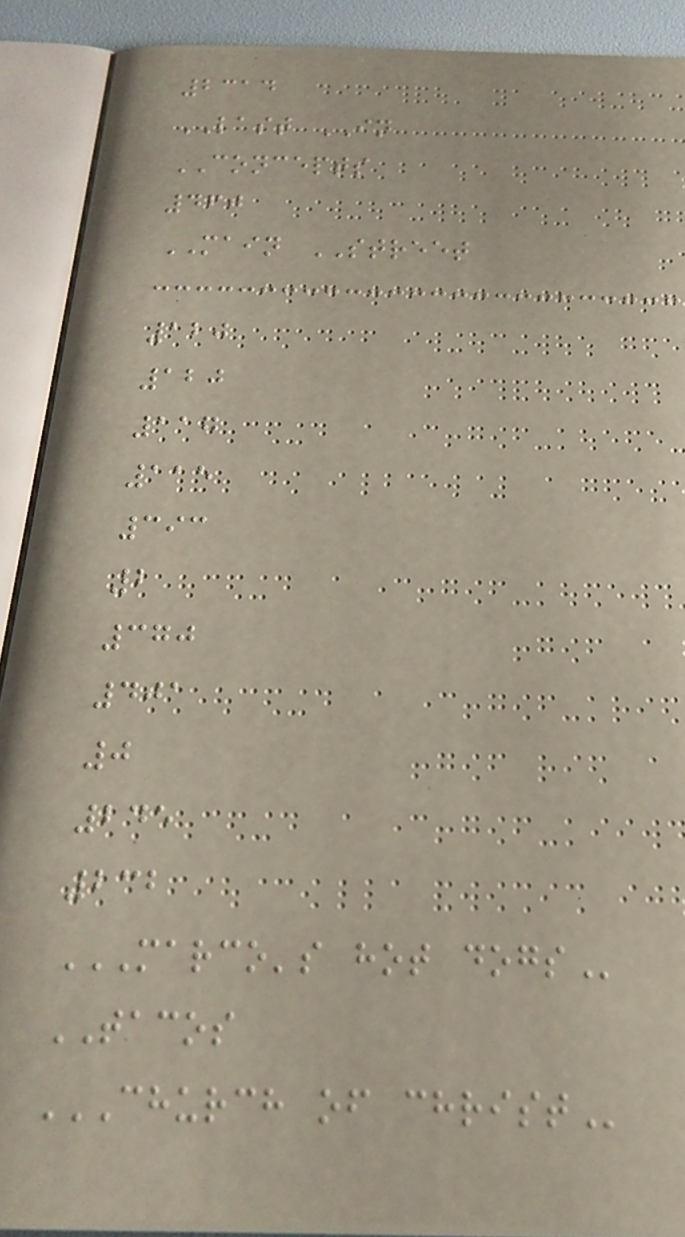2314
LAST IN
CONCEPTS
460
MAIN STREET
120
120
117
115
393
2
370
401
0
245
232
MARCO'S HOT DOGS
TACOS
CHURCH OF CHRIST
